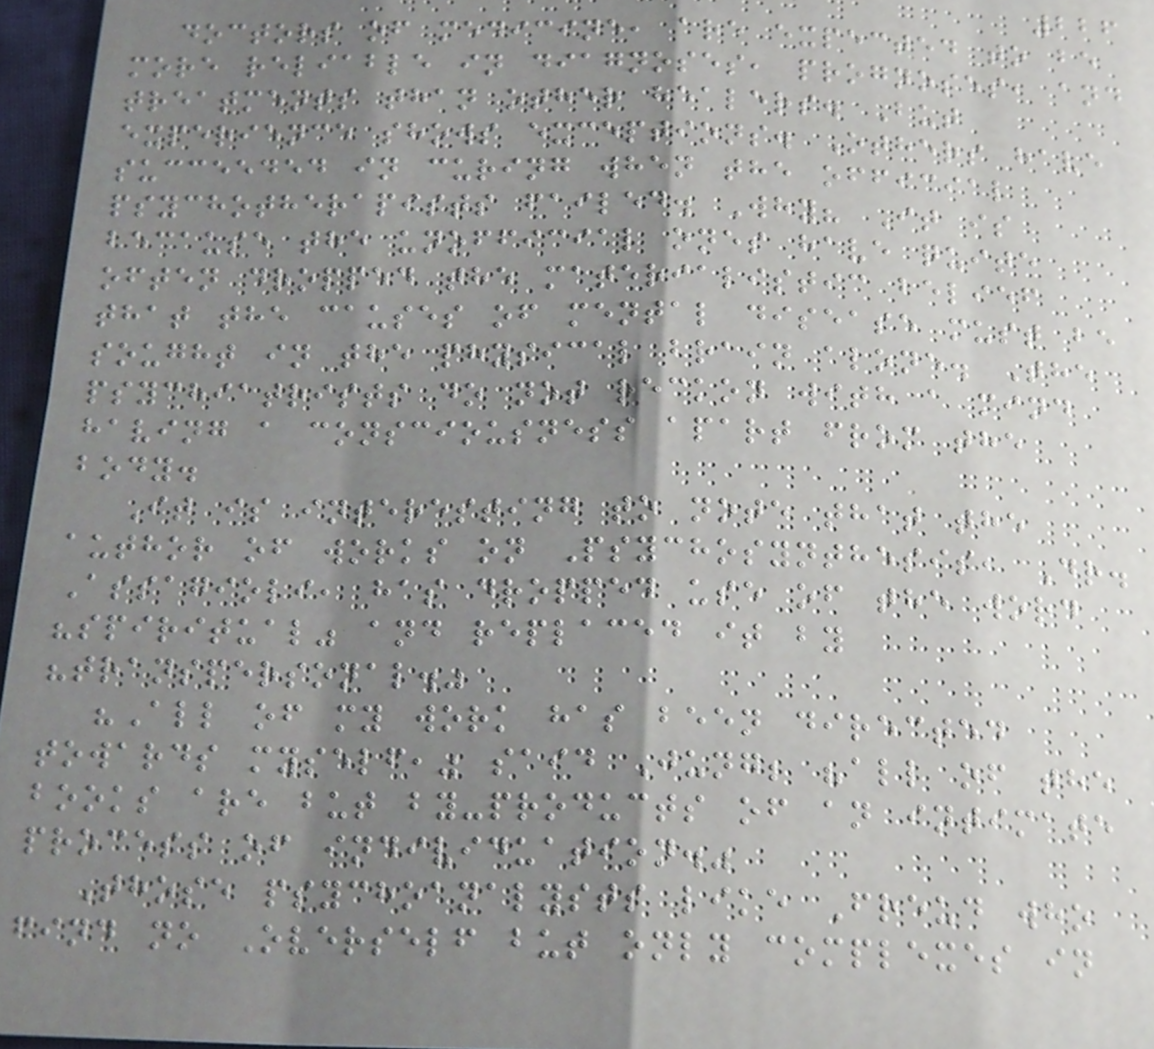226
doctors of medicine, are expected to be
more reliable in diagnoses, prognoses, and
treatments than other healers. But
experience shows exceptions. Others have
succeeded in curing when the official
psychotherapists failed. Why? It is
because the unofficial ones have quite
often dropped the materialistic belief
that the causes of mental disease must be
sought in the physical brain alone. The
psychiatrists do not reckon with a mind
having a consciousness apart from the
body.
It is interesting to note that the
author of works on Psychosynthesis, Dr.
Assagioli, has dropped use of the word
"spiritual" and replaced it by
"transpersonal."
"All of my work has been directed
towards myself," said Jung; "all of the
books are but by-products of an intimate
process of individuation."
Those psychoanalysts like Freud who
find no Overself but only complexes in
